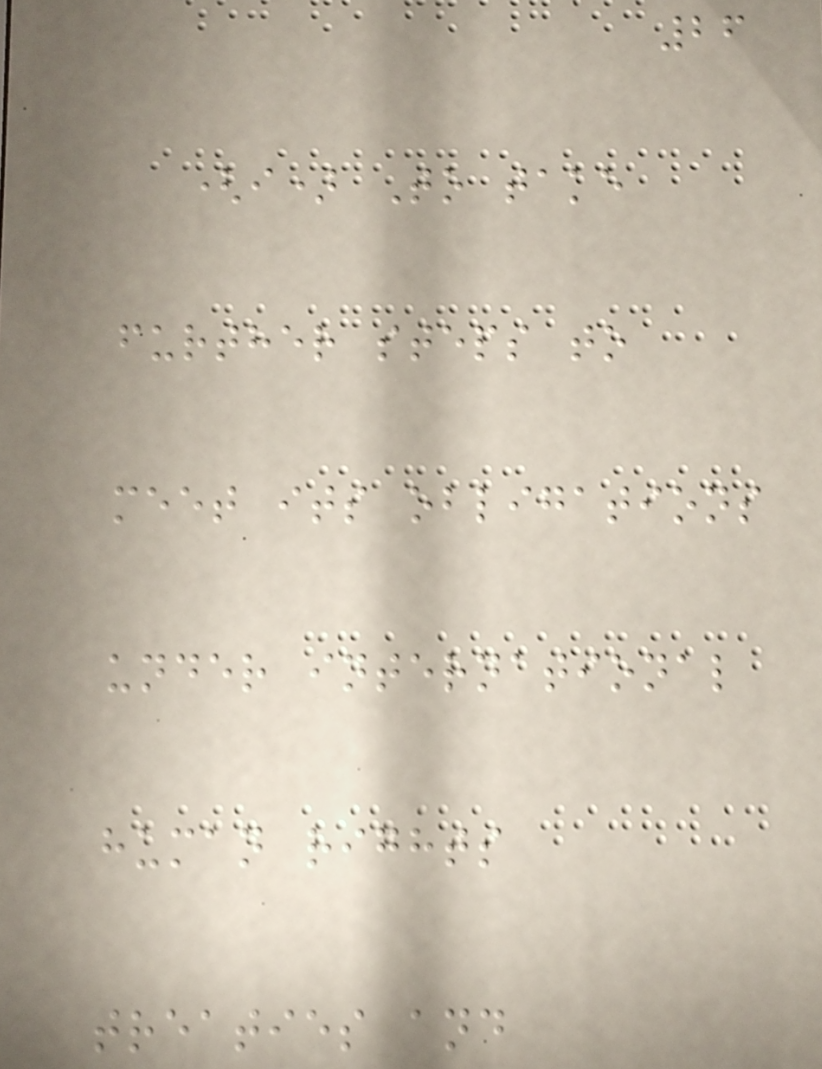26
(i) To take
further steps to
meet its obligations
under international
human rights
treaties and
